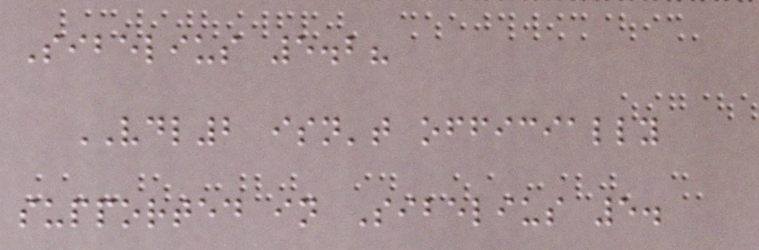Sibelius 5.2?
VDL2 isn't officially
supported in Sibelius 5.
